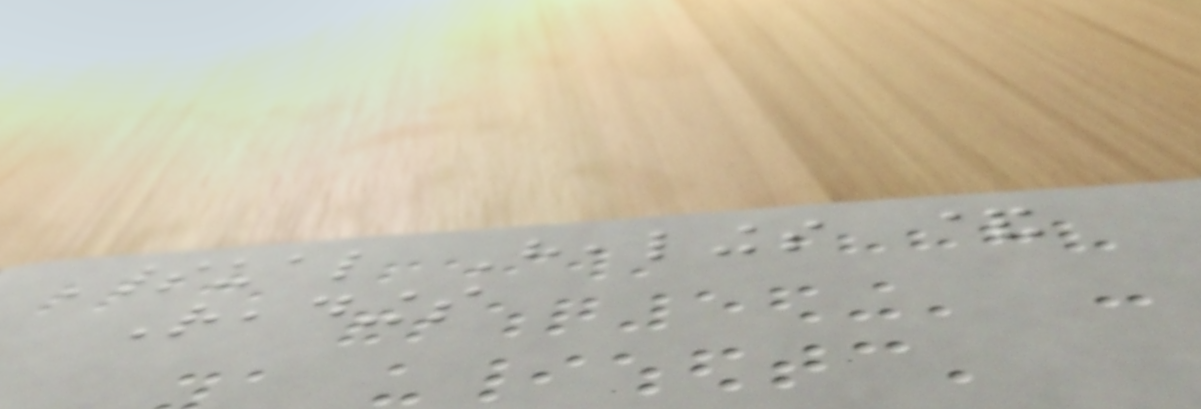Spiritual Healings &
Readings
